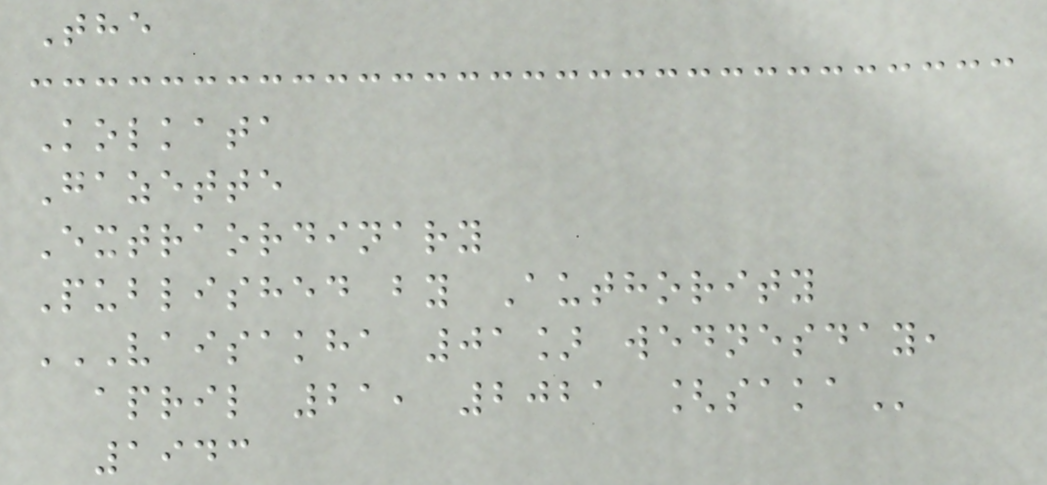The
Kolkata
Gazette
Extraordinary
Published by Authority
VAISAKHA 01] WEDNESDAY,
APRIL 21, 2021 [SAKA
1943
